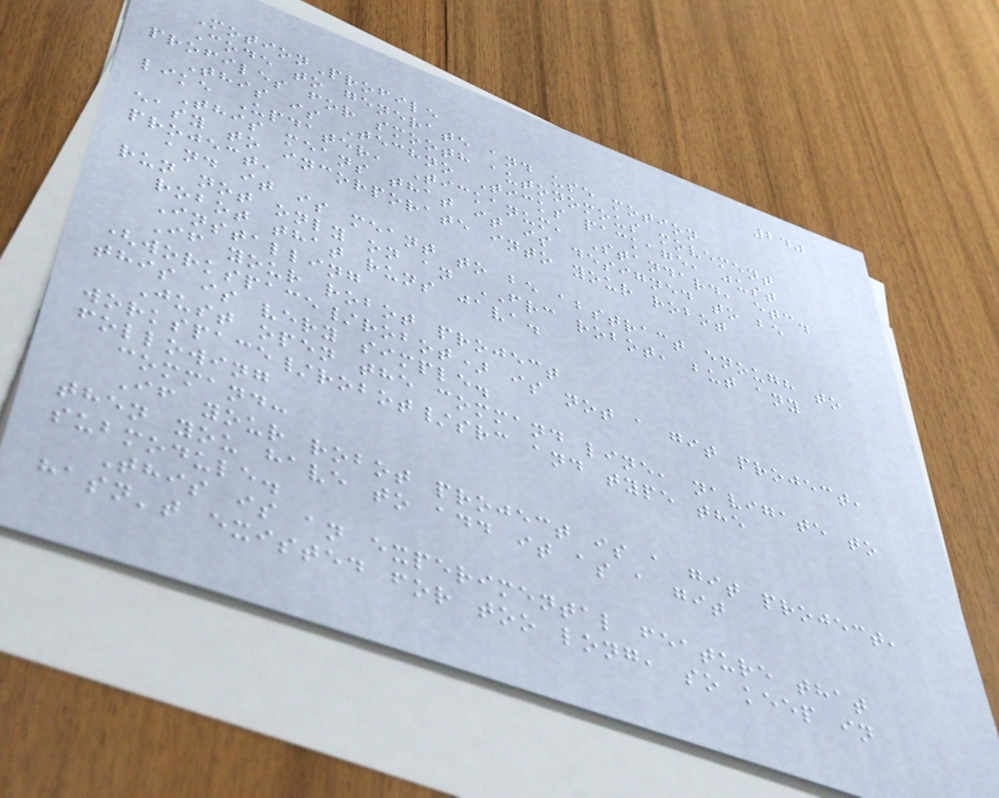240
MotionProfile
Code to generate and use motion
profiles for smooth autonomous movement
This is Techno Ticks package, just
like Updater, Tickanum, Standard, etc.
This means that it is designed to be
easy to incorporate into your robot
project,
and it is meant to be abstract enough to
run not only on an FRC robot, but any
robot that runs java.
Installing
If your robot project
(workspace/robot) is not a git project,
this is very simple.
Just open the command line, navigate to
workspace/robot/src and type the
following
command:
If your robot project is a git project,
then you have to add it as a git
submodule.
This is an experimental feature that
hasn't existed for too long, so keep in
